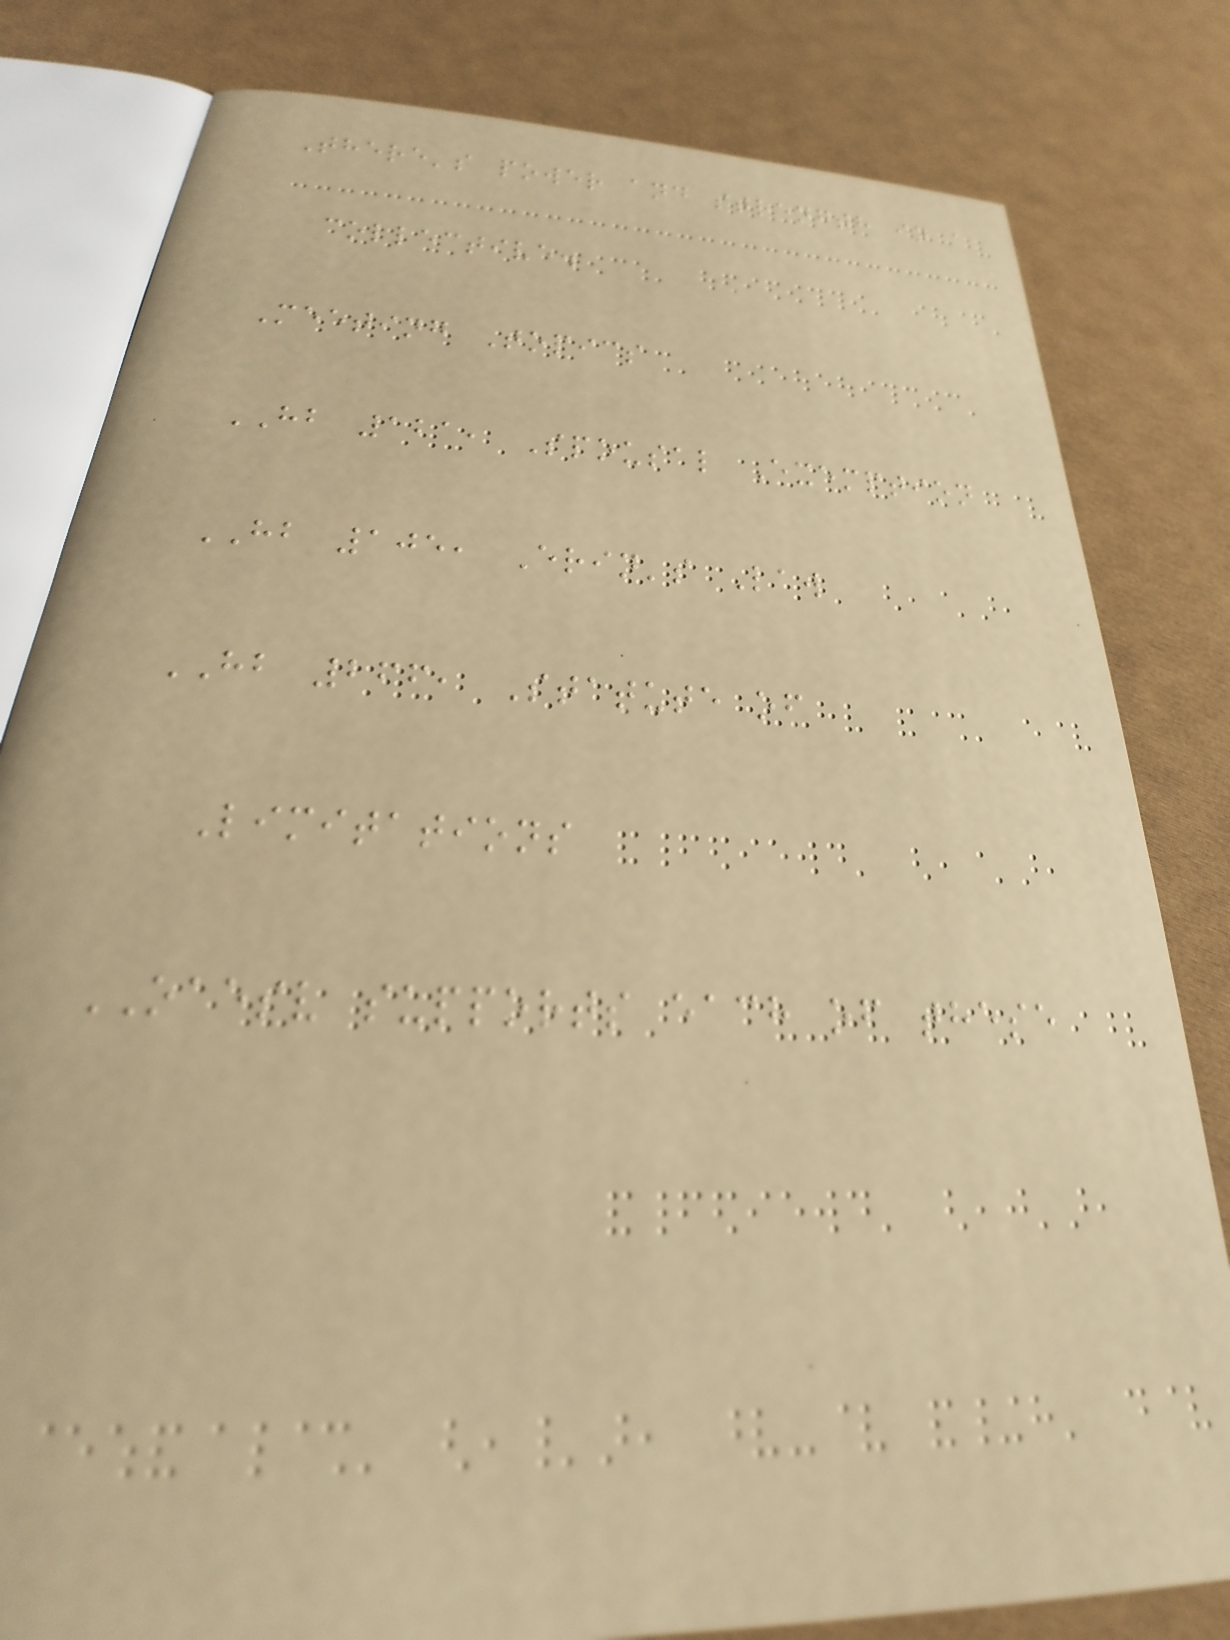There's power and strength in a
collective.
Meeting Topics
HB 121, Spousal Exemption
HB 105, Erin's Law
HB 266, Statute of
Limitations
OAESV supports each of these
